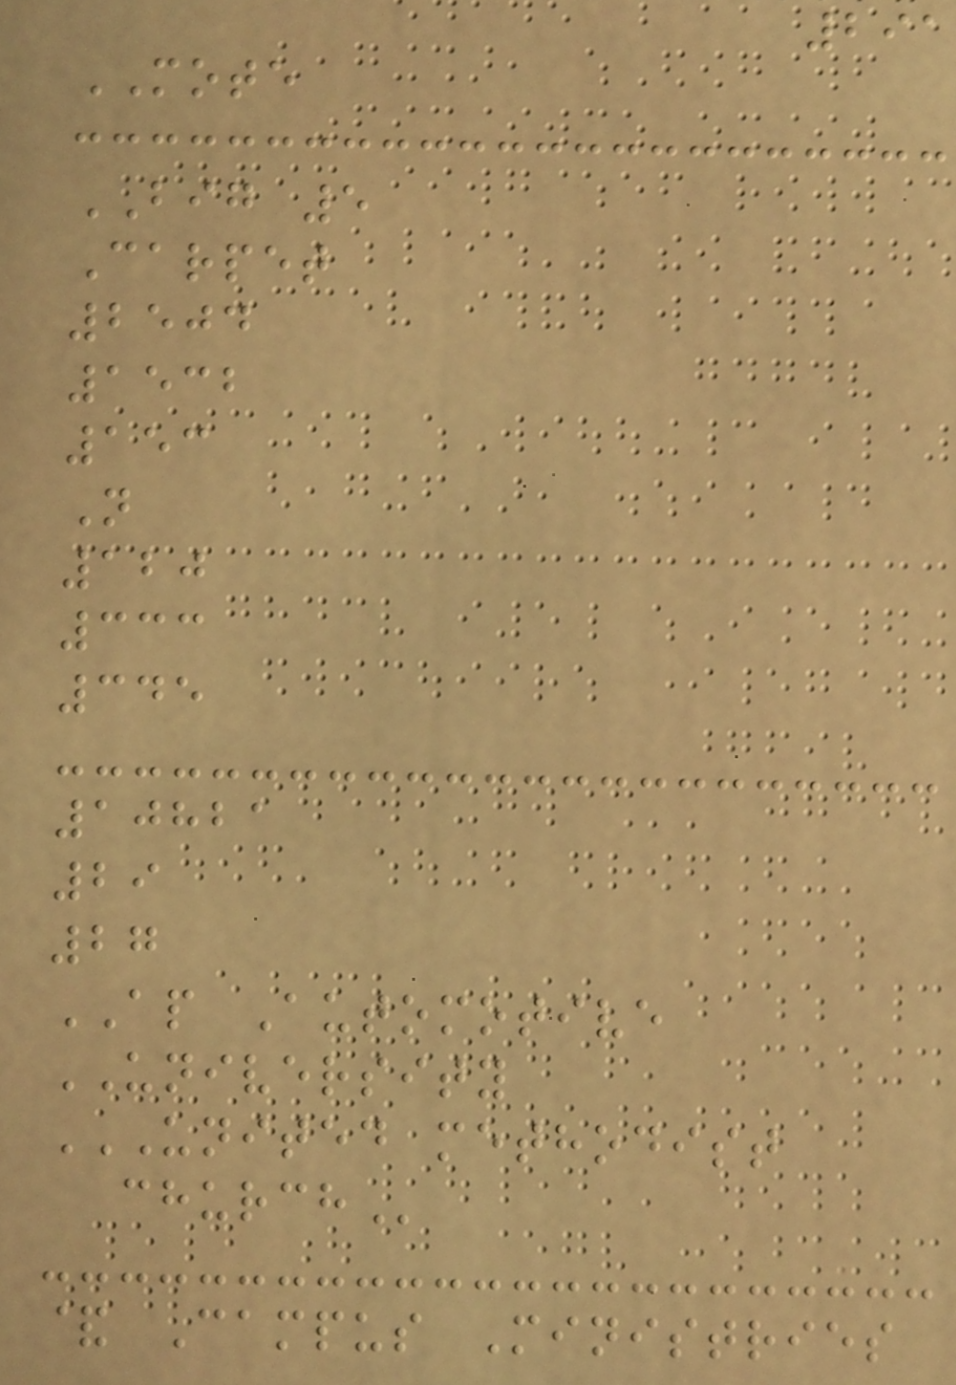291
MOTE
BIG 5
Carpet
2504
1532
153
N
120
333
345
10821
29
27
AP Automotive
UNIVERSITY
UNITED METHODIST
CHURCH
& Campus Ministries
